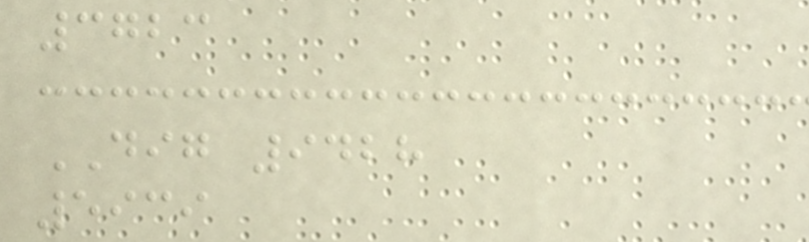3723
DIG 9428
5939
